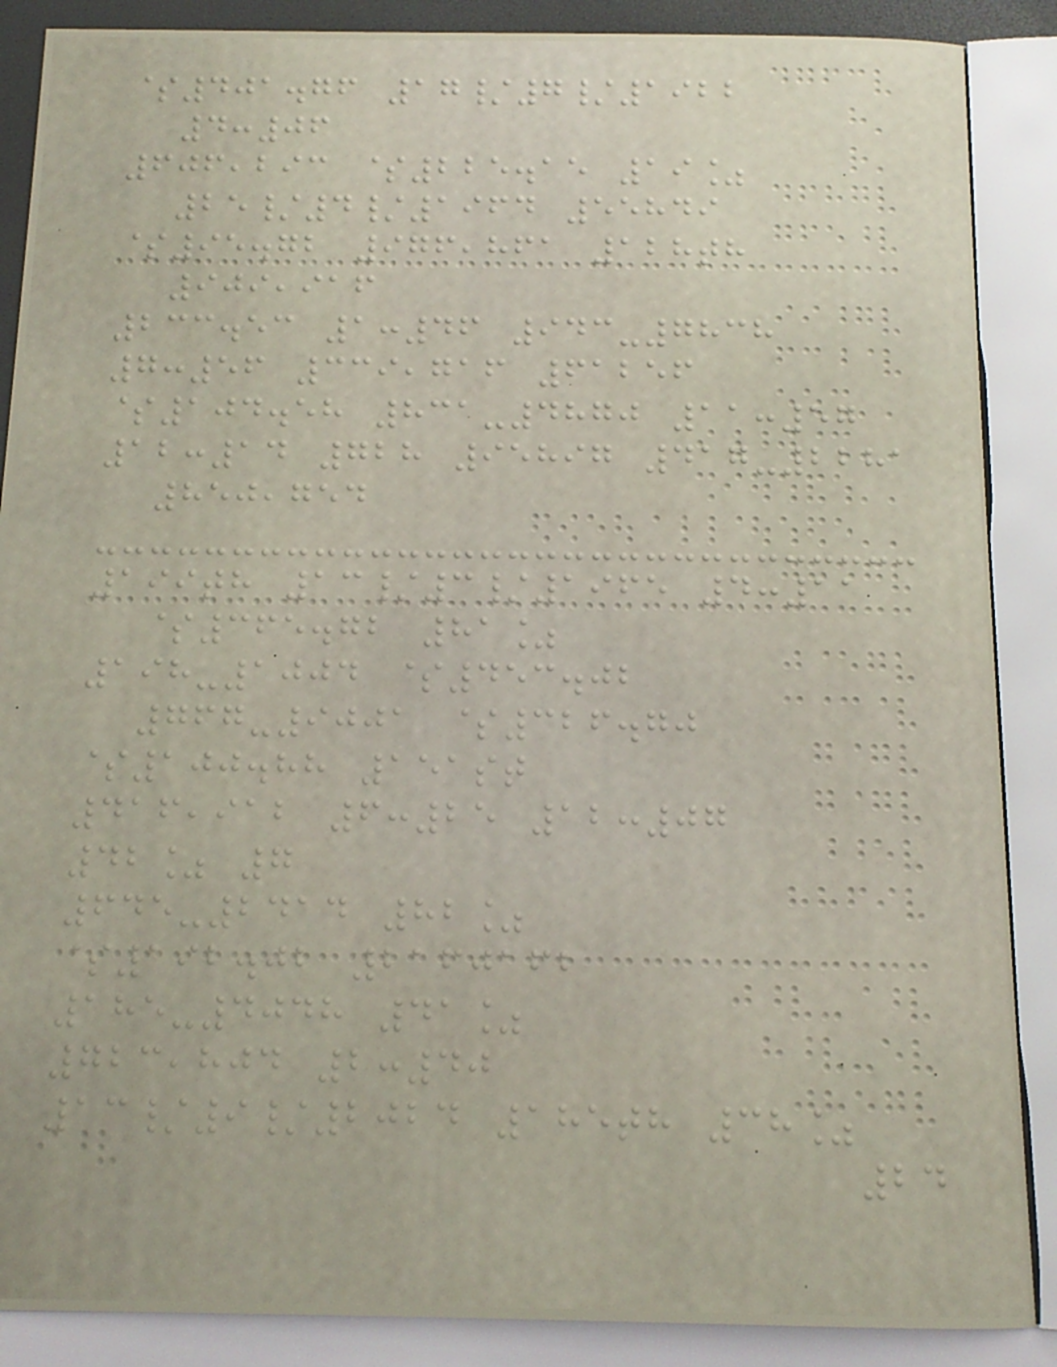$401.76 17/7/1922
4:06
606,293 $225.15 19%
25/4/1964 55849
$95.72 976,861 128th
909,916
233.53 1:46 943-7838
7:56 339,716 61256
$104.58 831-4870 11:57
12:14 728 95897 417-2281
850,754
199th 13/3/1965 4:11
$365.72 81%
198-1004 $453.02
767-9001 $326.70
$100.88 151st
416,912 6:25 12:07
42% 7
645-2414 82%
$192.02 2160162
185-4048 41%
723,804 2:40
13/9/2024 185th 38%
24
